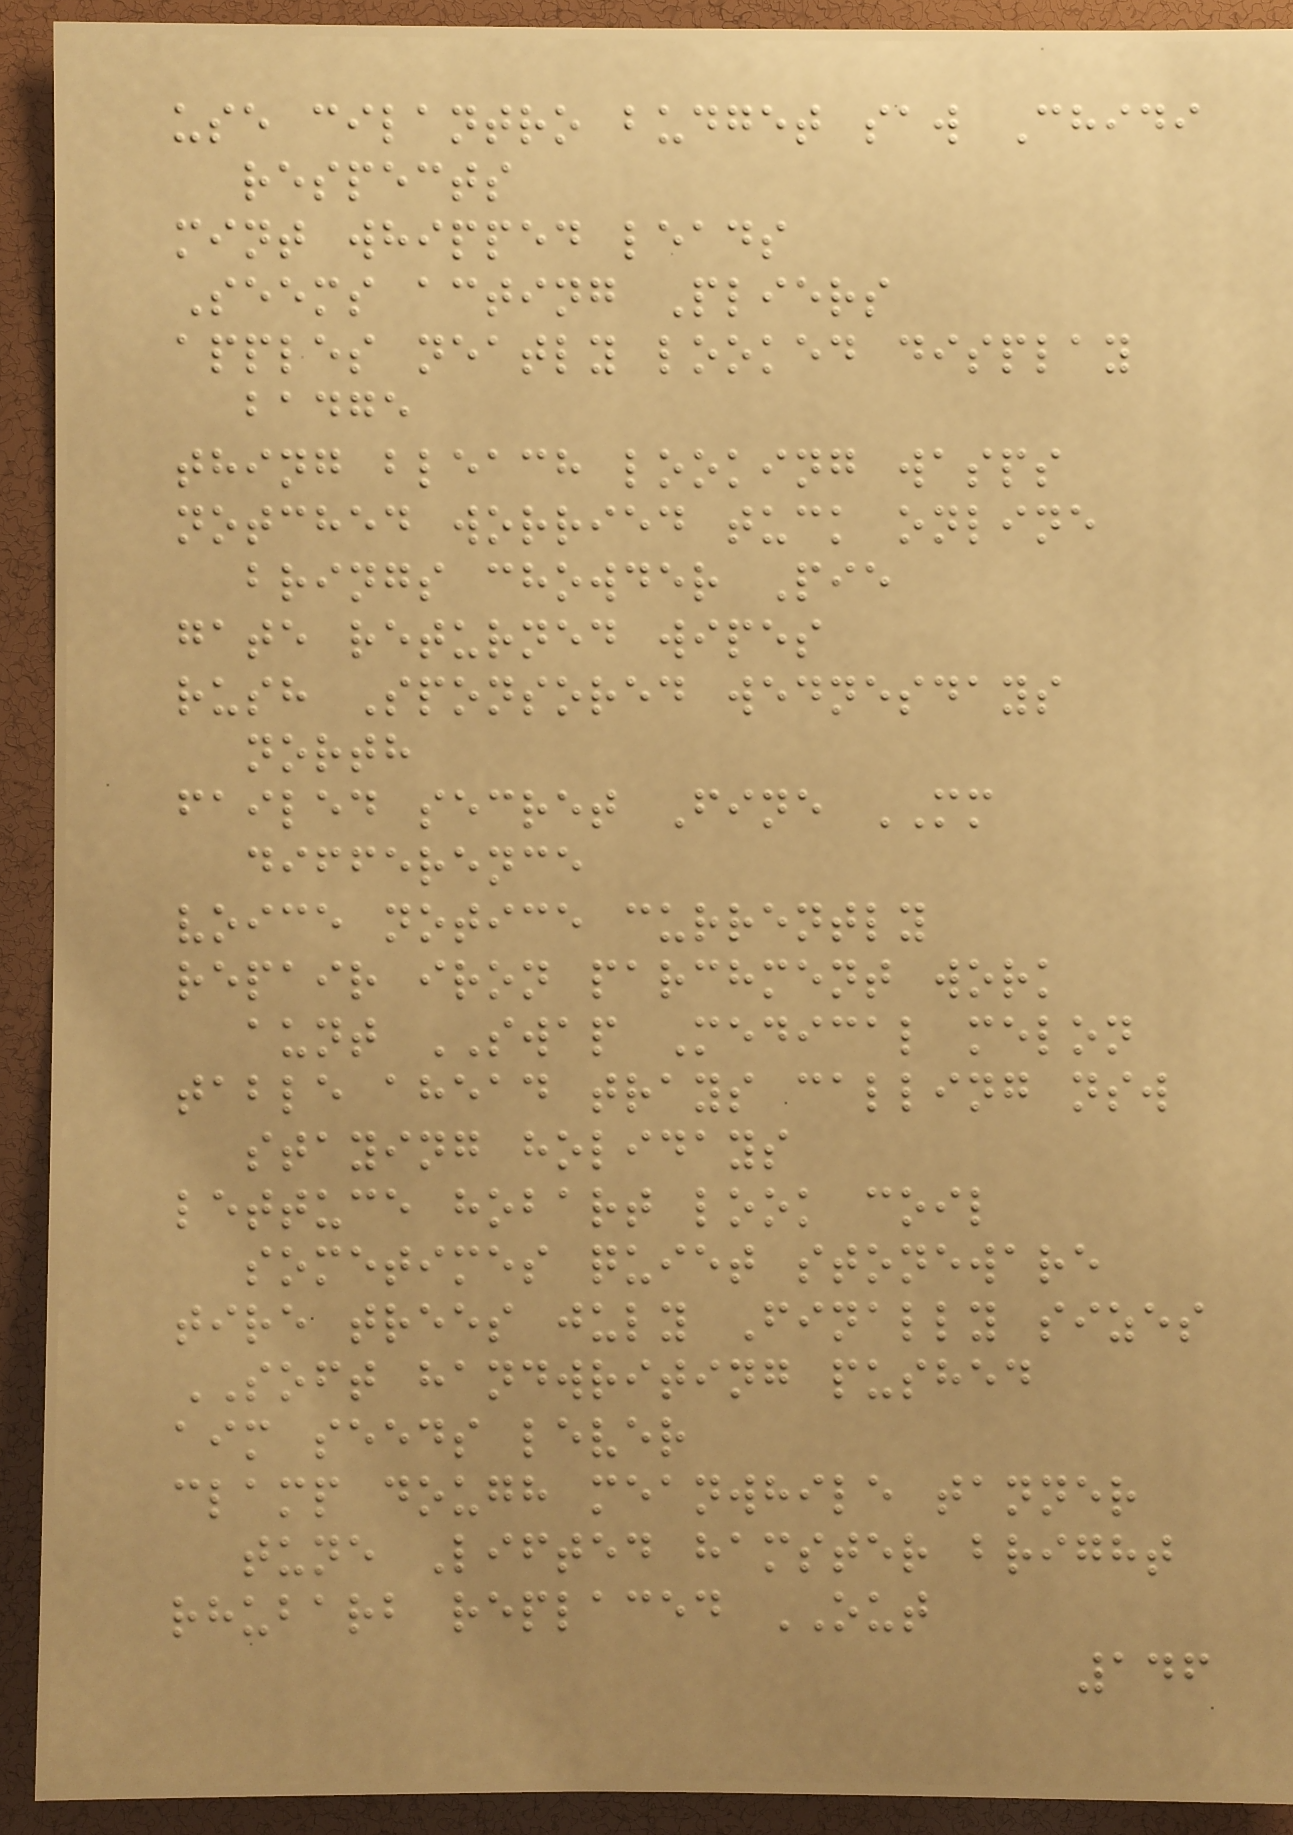use cilantro budget saw Chidi
respects
mint whipped leads
Seems acting Pliers
apples neatly looked display
badge
thing bleach looking wasps
notched worried tuck online
brings chowder Pie
gate returned wipes
rush Sponsored wednesdays
north
failed secret Fine MM
difference
voice notice currently
repair iron parchment work
aunt SWAP Medical melon
table ahead trays calling nsw
staying holidays
lettuce hobart look coil
sometimes quiet stoneware
tire trees july Finally sizes
SOFT handwriting pushed
aim seeds lever
clamp dough meanwhile tanner
tune Lifted hamster bright
rhubarb replaced OUT
146
